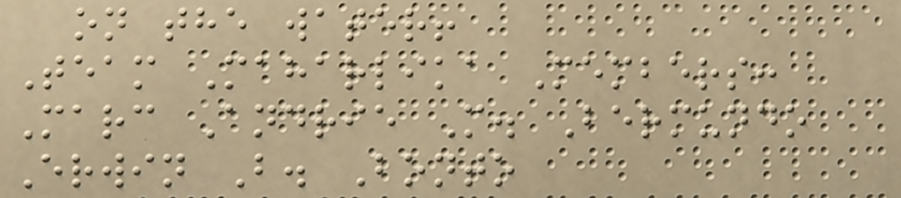on the water!
Team Maharlika Members:
Marc Andrie M. Bermundo
Erwin B. Bonto
